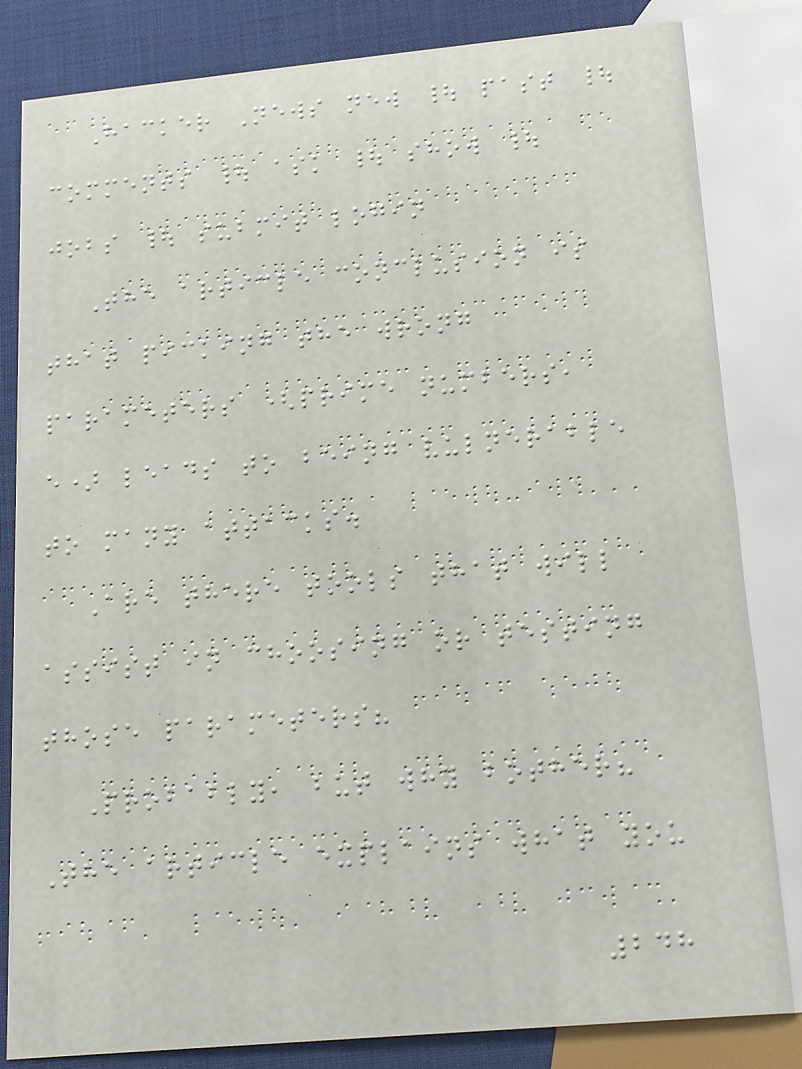Hacker News new | past |
comments | ask | show |
jobs | submit login
The article conclusion is
that picking the wrong
parameters (prime numbers,
e) leads to being vulnerable
to many attacks.
Are there tools that will
assist in choosing or testing
those parameters?
Probably, but why bother?
The article explains what you
248
